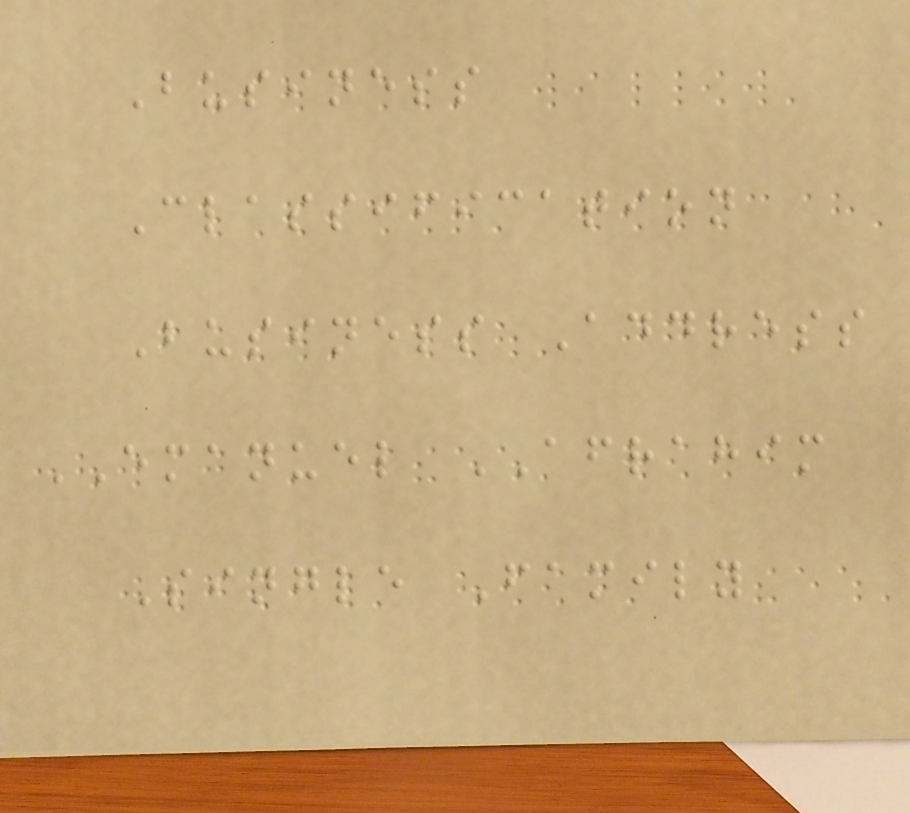Business
Classification
Business Address
EMANUEL AFRAHIM
Single Family
